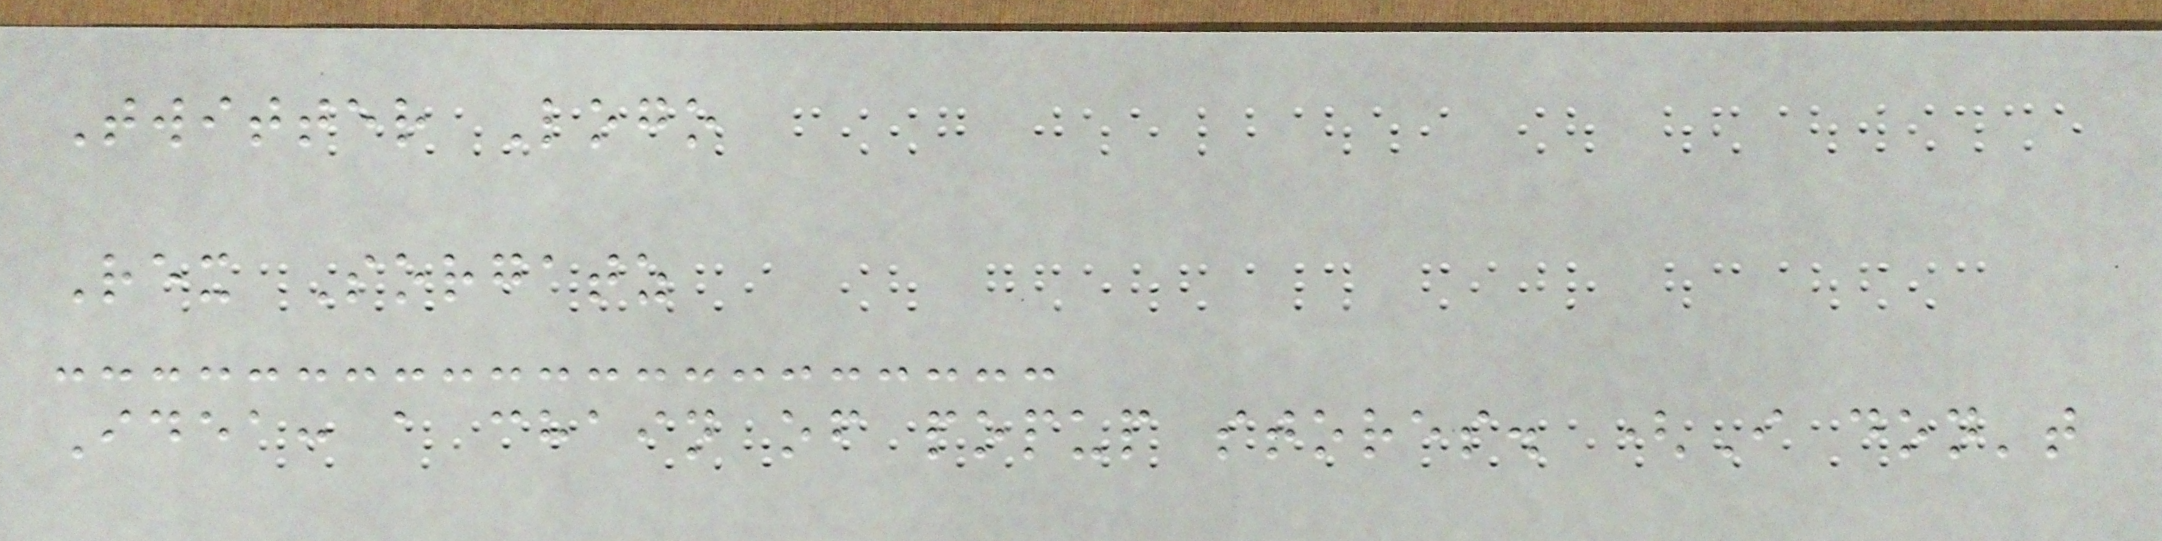Twitter Logo
Rex Sorgatz
Idea: a chain of popup stores. (I don't
